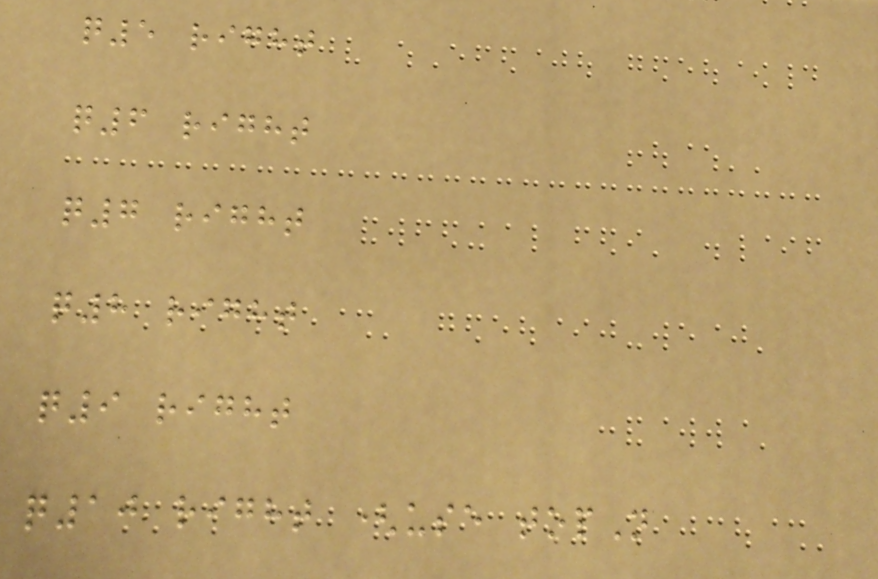q5 right
q6 right
q7 right
q8 right
q9 right
q10 right (use topN
